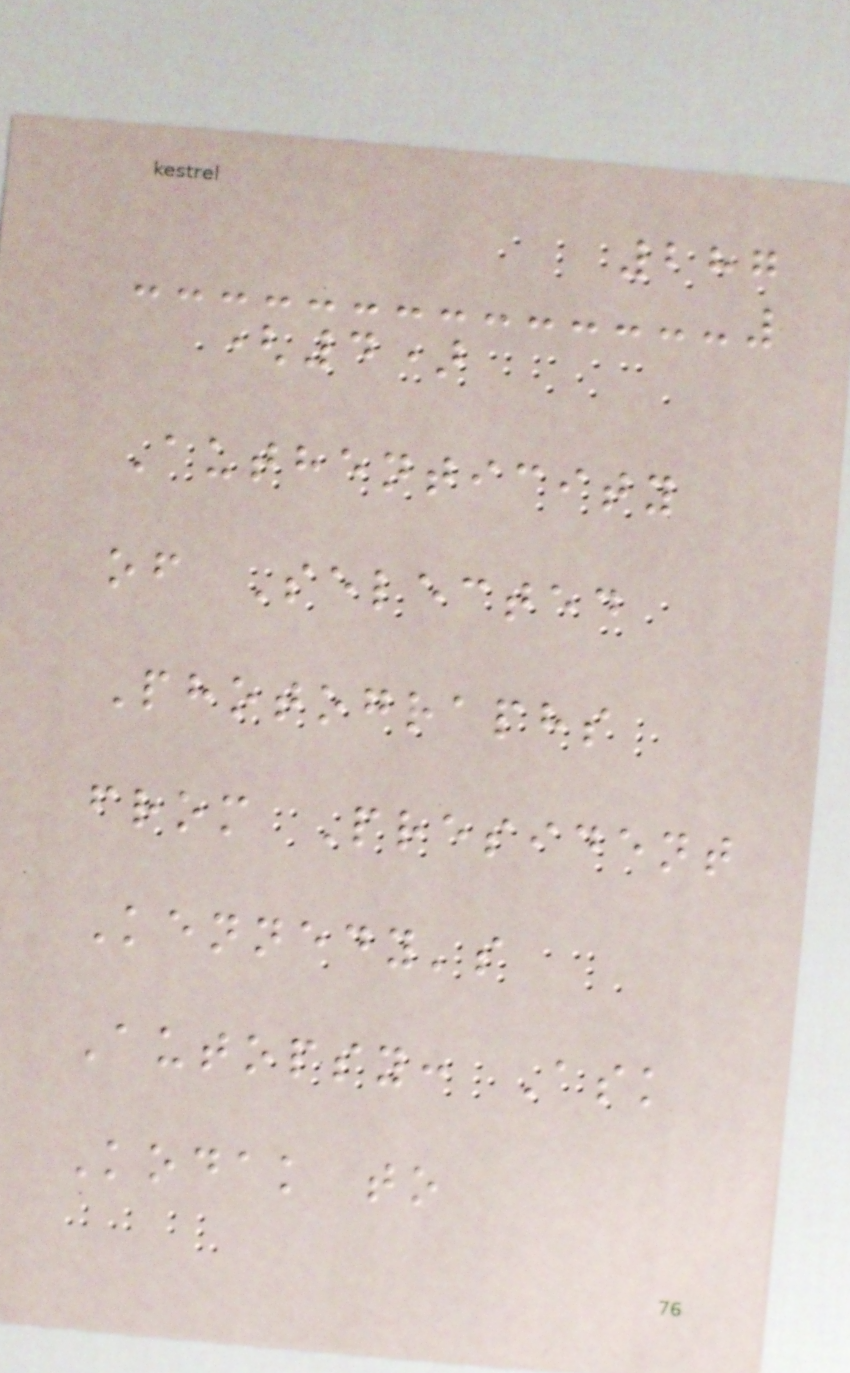287
(4)
Authenticity
of Selected
Photographs
from President
Kennedy's
Autopsy: Ask
Kodak to
